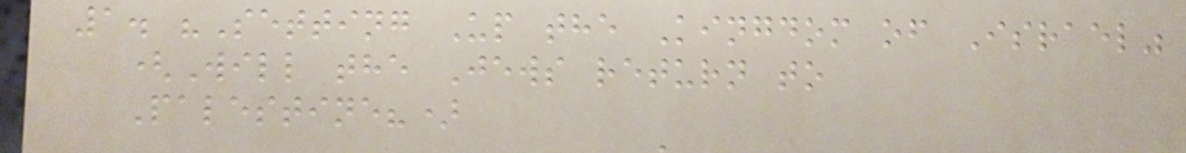1. "Setting Up the Kingdom of Israel"
(Will the Jews return to
Palestine?)
